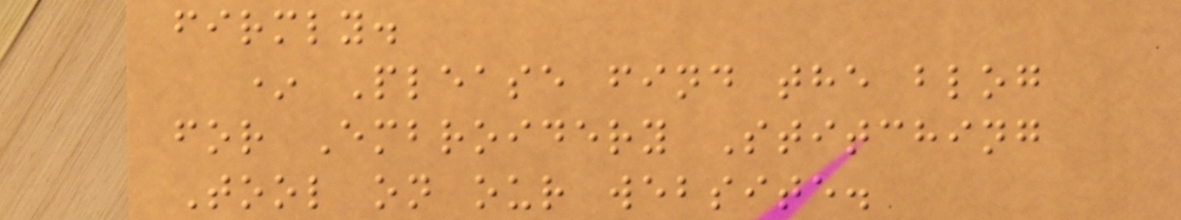firmly.
* Please find the blog
for Embroidery Stitching
Tool on our website.
